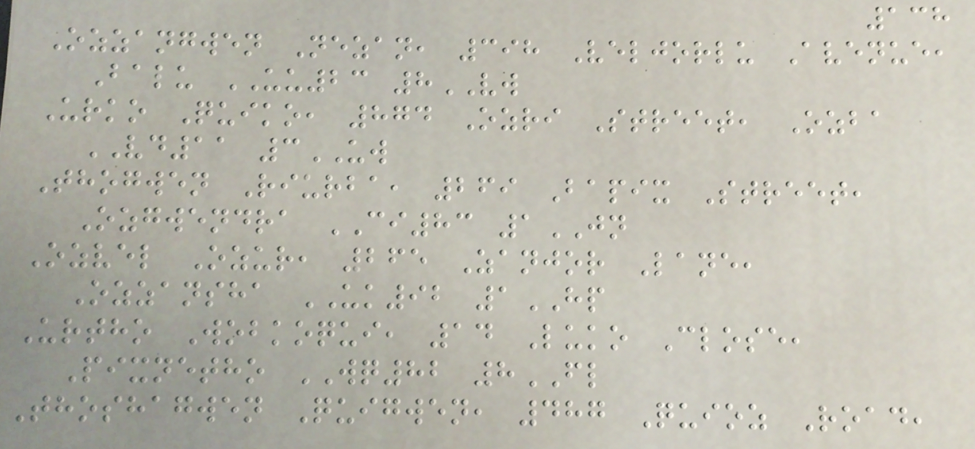138
Ozzangwen Nezan, 398 Veljorlu Avenue,
Balu UU23 8VW
Urko Quiko, 874 Ozri Street, Ozba
VD11 3UW
Thogwen Riurba, 269 Bapix Street,
Ozgwendra CI83 1JN
Ozvel Ozur, 265 Zanjor Lane,
Ozzansha UK92 1HP
Urtho Wobkoqui, 14 Luko Close,
Pixnetho WQ82 8FL
Thoshagwen Quigwen, 487 Quioz Road,
